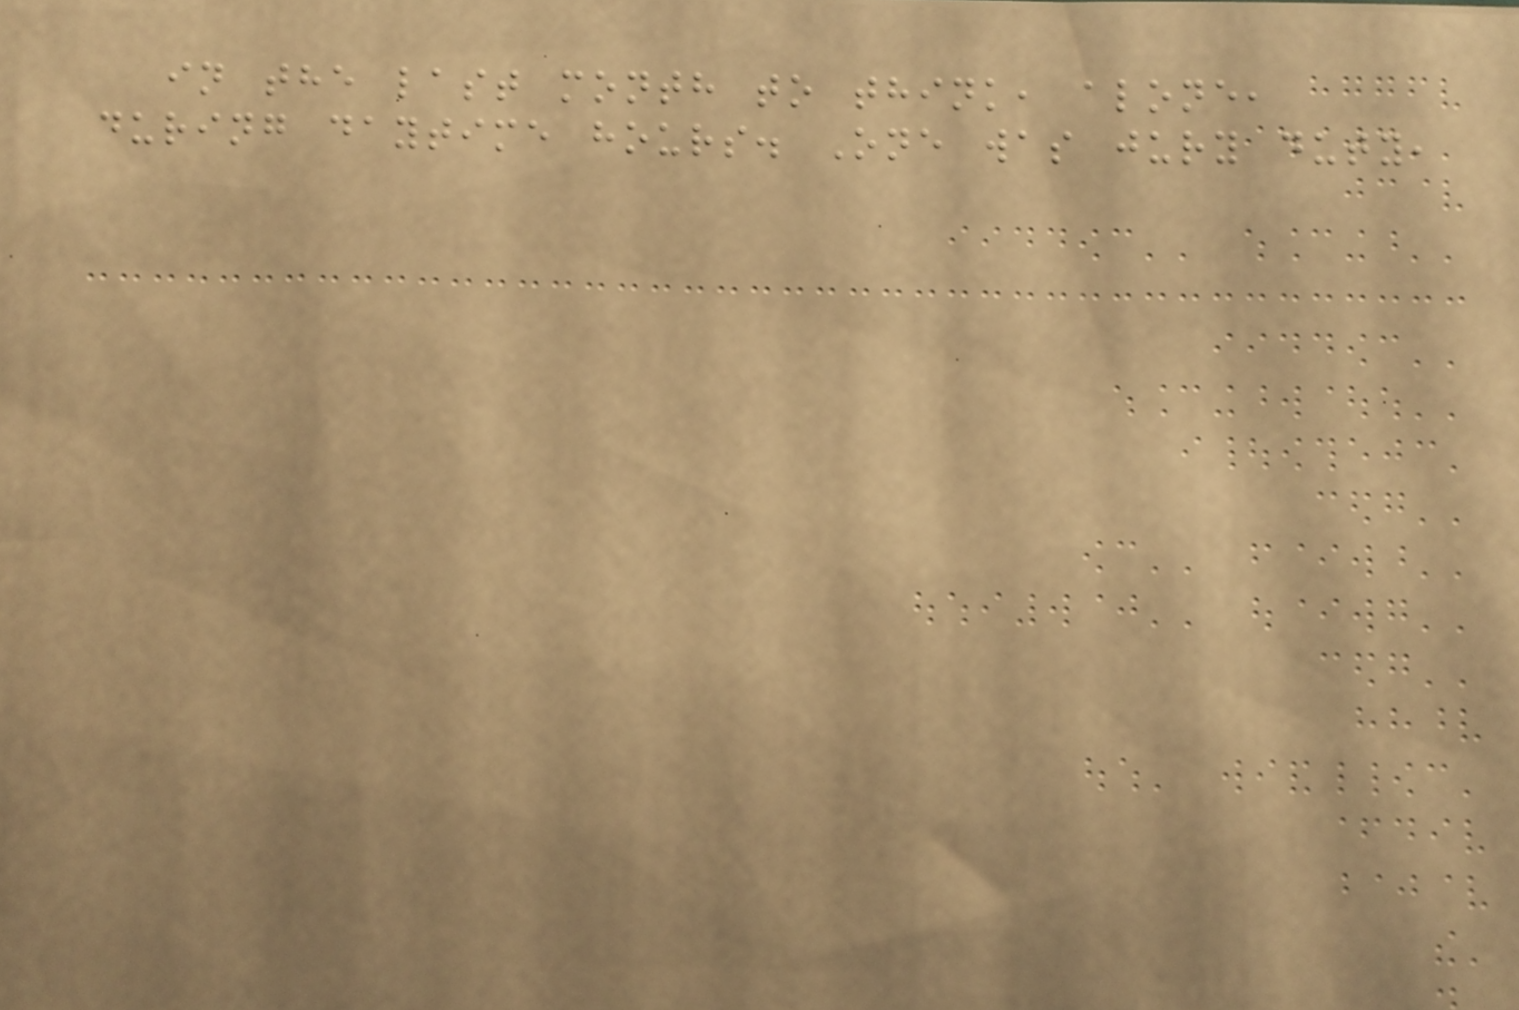in the last month to think, alone,
during daytime hours. One was jury duty,
